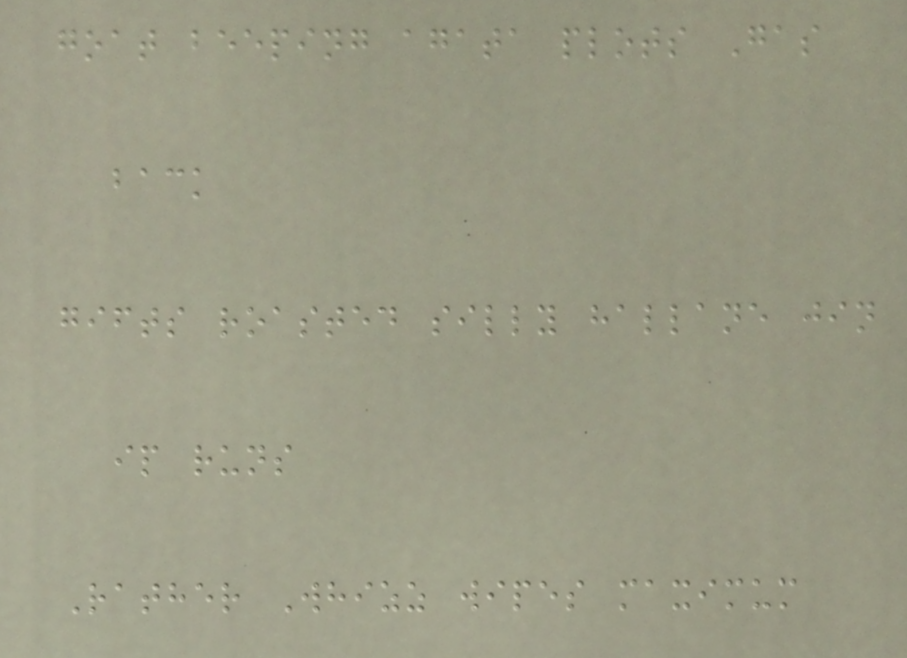goat beeping agata plots Gas
back
gifts roasted silly hallane jin
ip runs
Rather Whizz wipes maximum
